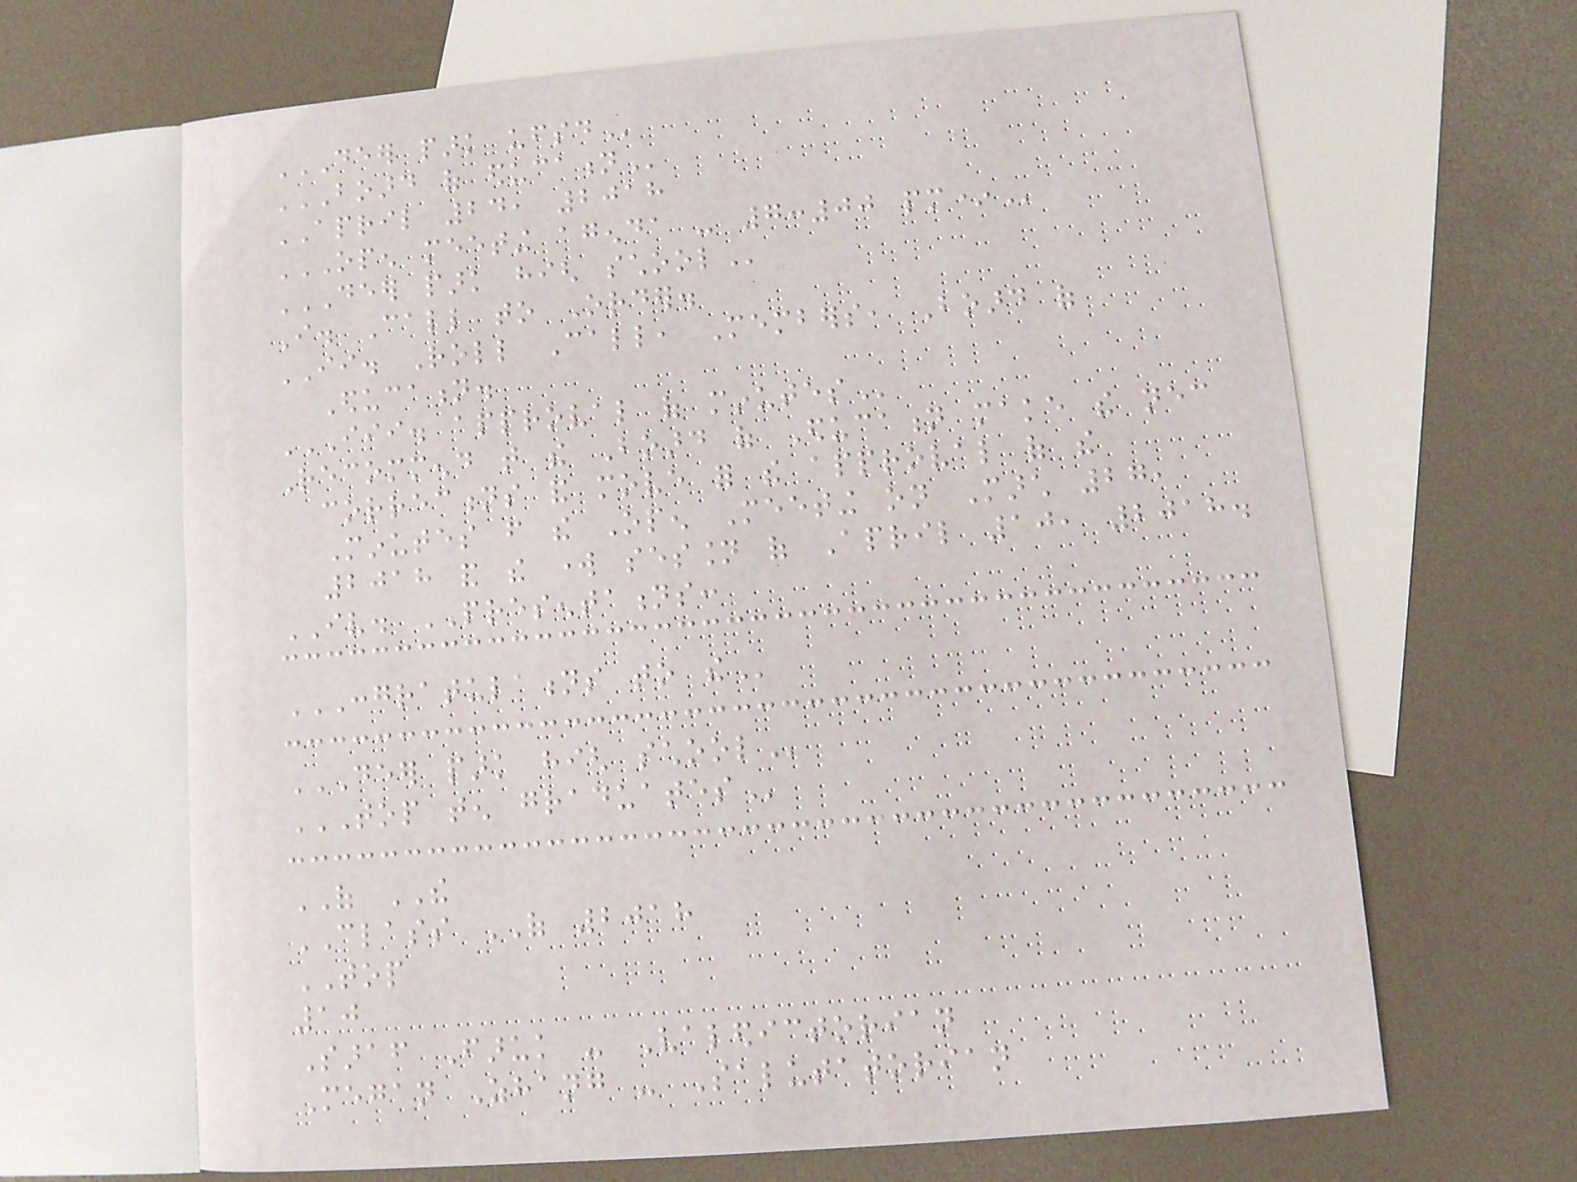DEER PARK UFSD
BOARD OF EDUCATION
APRIL 24, 2018
OPEN MEETING AGENDA - 7:00 PM*
DEER PARK HIGH SCHOOL
I. Call to Order.
II. Roll Call, Members, Board of
Education.
III. APPROVAL OF MINUTES
Recommend that the Board of Education make the necessary
corrections and move for the approval of the
Minutes from the Open Meeting on March 27,
2018 and the work session of April 10, 2018.
IV. PRESENTATIONS:
CONGRATULATIONS TO THE
DEER PARK HIGH SCHOOL
TOP TEN GRADUATES
OF THE
CLASS OF 2018
TOP
10
Saraf Faruk - Valedictorian
Megan Zhang - Salutatorian
